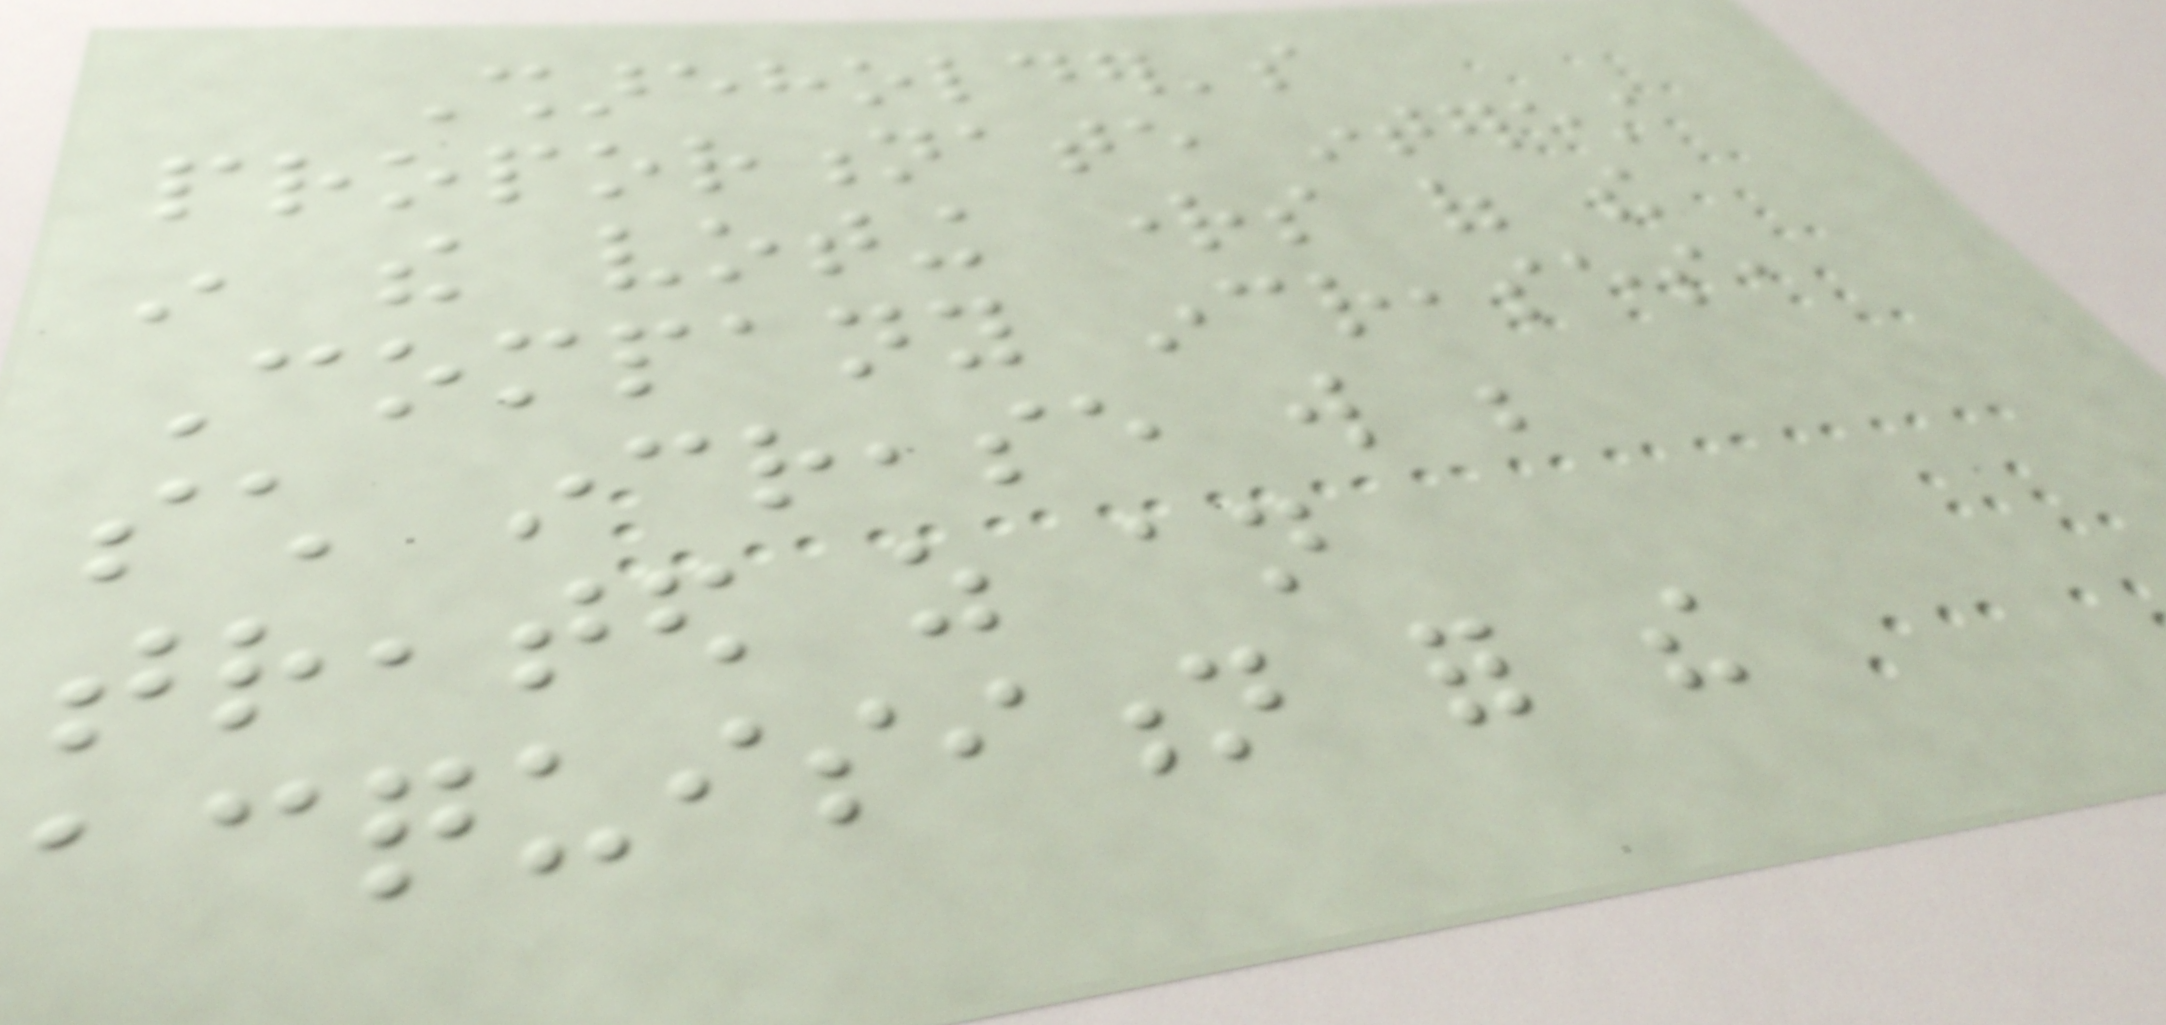Shareholder's
proportionate interest
in the voting rights of the
Company increases,
such increase will be
treated as an
acquisition for the
